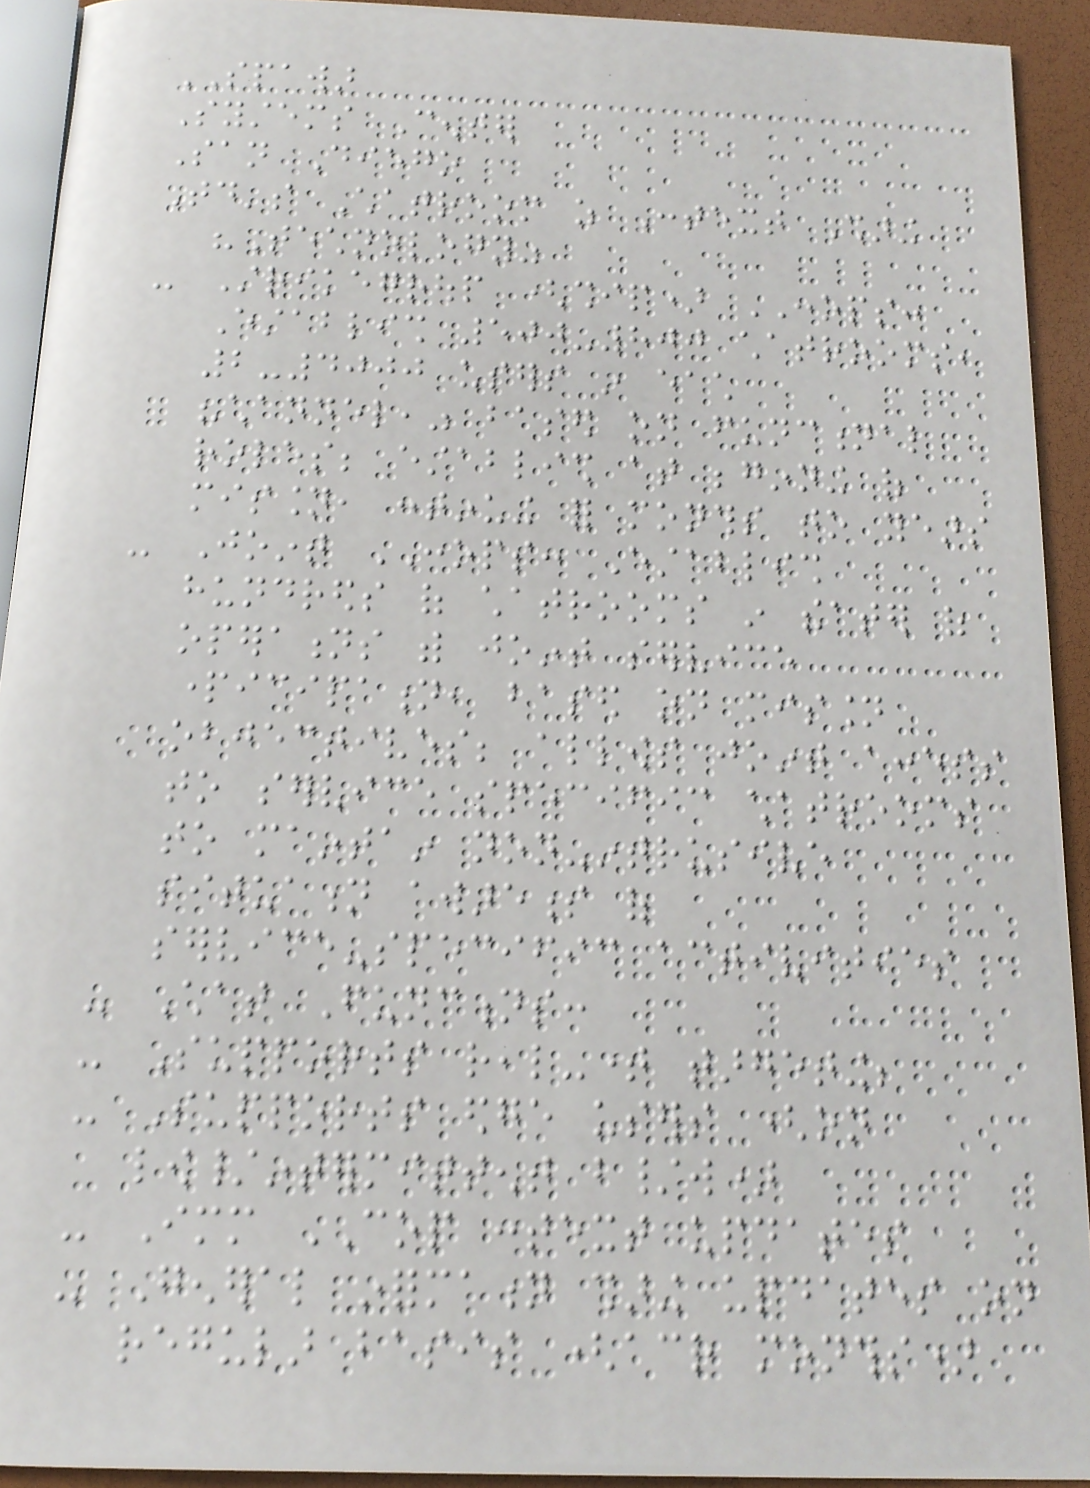SPAWAR
Systems Center
San Diego
Today's Chatroom as Context Sharing
"Technology"
- Strikegroup (ship) CONOPS:
Establish 500-800 chatrooms,
2-4000 users in each
"channel," based on functional
roles; establish at beginning of
mission, continuing for months to years
- Joint CONOPS: Establish
hundreds of chatrooms in theater of
operations with joint service
participation, based on mission
objectives; allows joint access
to service specific chatrooms
to maintain non-intrusive
situation awareness of
service-specific activities
- Chat Functions:
- Supports real-time targeting;
- Supports edge users (on
low/intermittent b/w)
- Immediate COP context updates
- General information sharing updates on
regular basis (across months)
